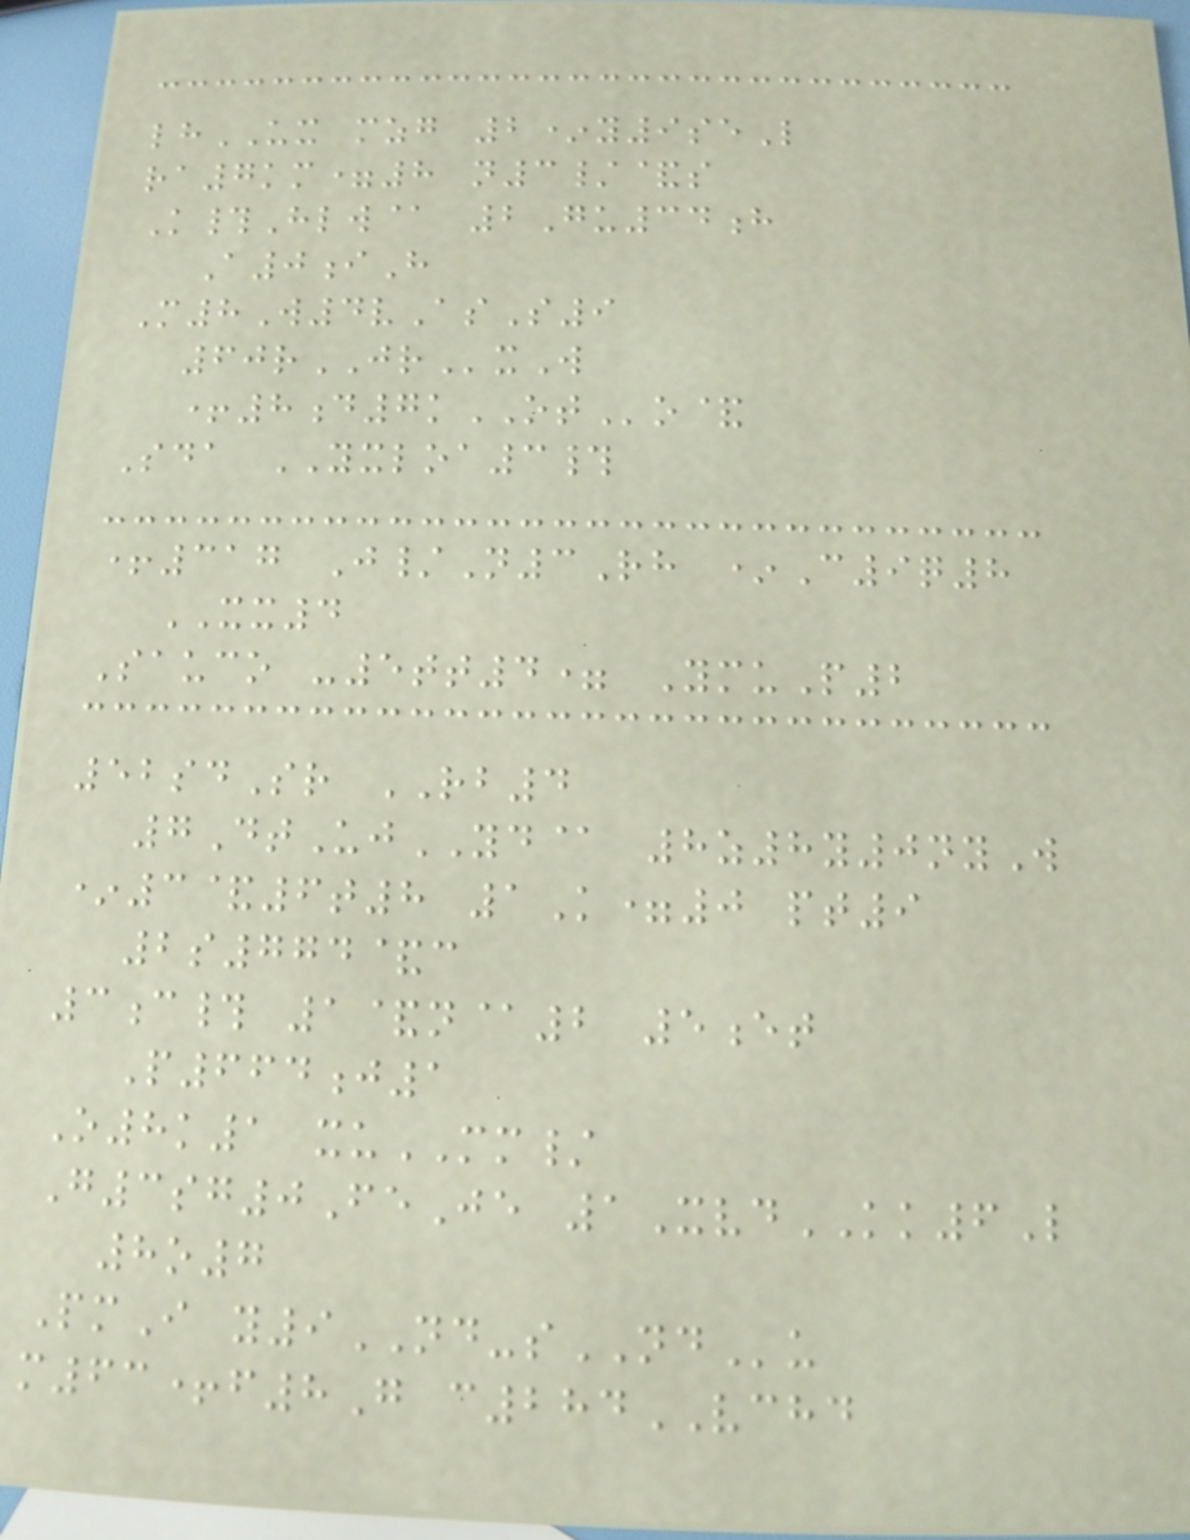lhUX mzg 2*y9seL
ra7km=8 n3/&s
K#Hlw@ 2Gu34h
A0iH
M8W4vAsS9
60rJRxW
+8d7kOTo&
Sda YXLOA3#
+317 J/N3Rh *C9q8
XX4
Sauco -5tt4= YmuP2
52sdSr RB4
7DtUjYD@ 8z8y0nyW
*3&6t8 1K=0 pt9
2s774&c
3c# 1&n@2 5et
P664j1
O8k1 xuMM/
G3sg0FeJe 1XvdKK6L
8o7
PmI y9ND-sNDu
m63+f8G c284VCHD
